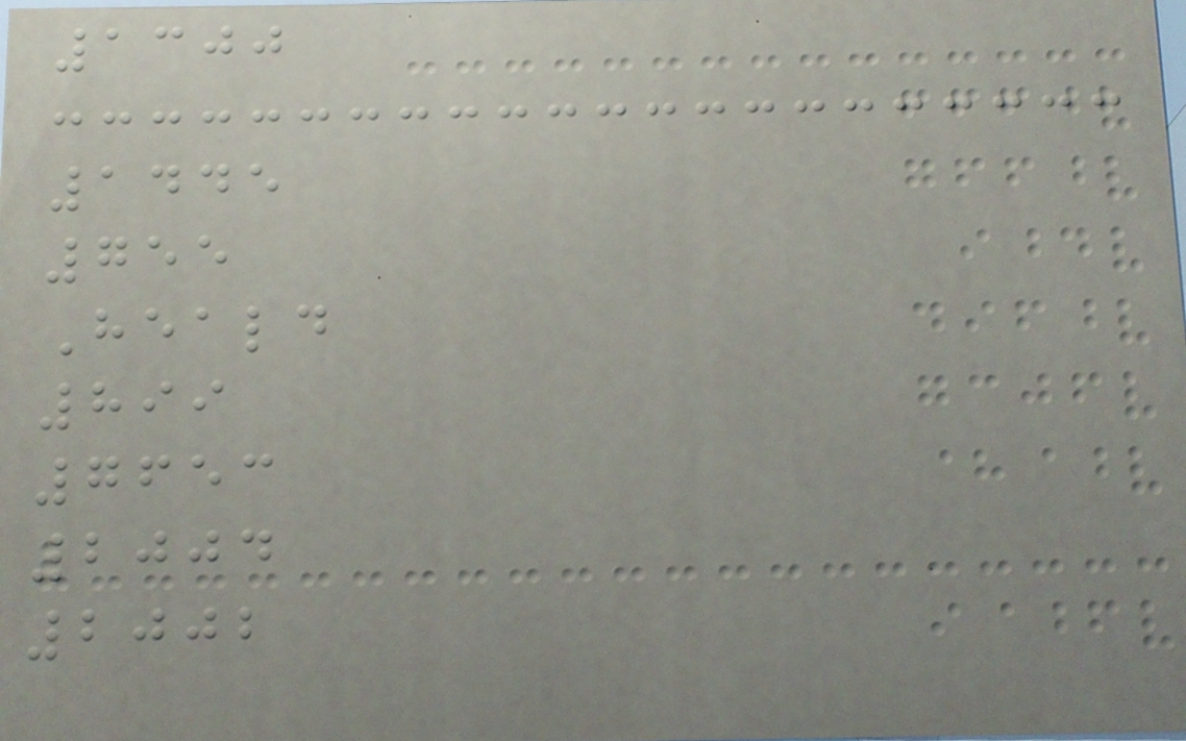1300
1445
755
Heald
899
7653
2004
2002
